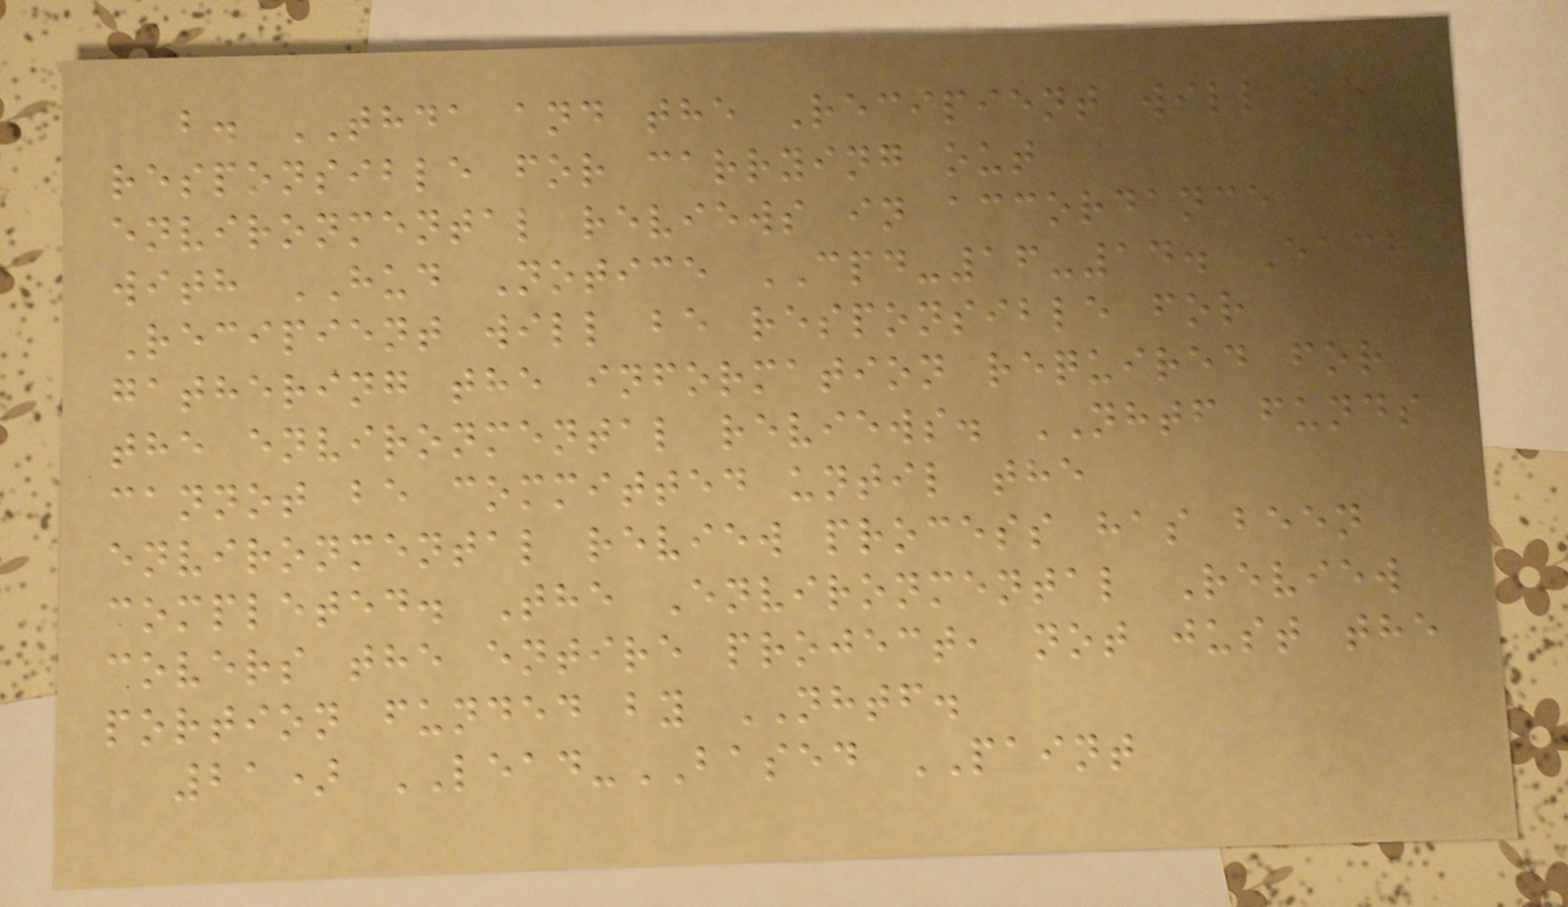b. THDA and the Recipient will be
responsible for carrying out
environmental reviews in accordance
with HUD Notice CPD-16-14. Each
Recipient will be responsible for
gathering the information required for
the environmental reviews. NHTF funds
cannot be committed until the
environmental review process has been
completed. The Environmental Review
covers the entire project, not just the
portion funded by NHTF.
21) LEAD-BASED PAINT
